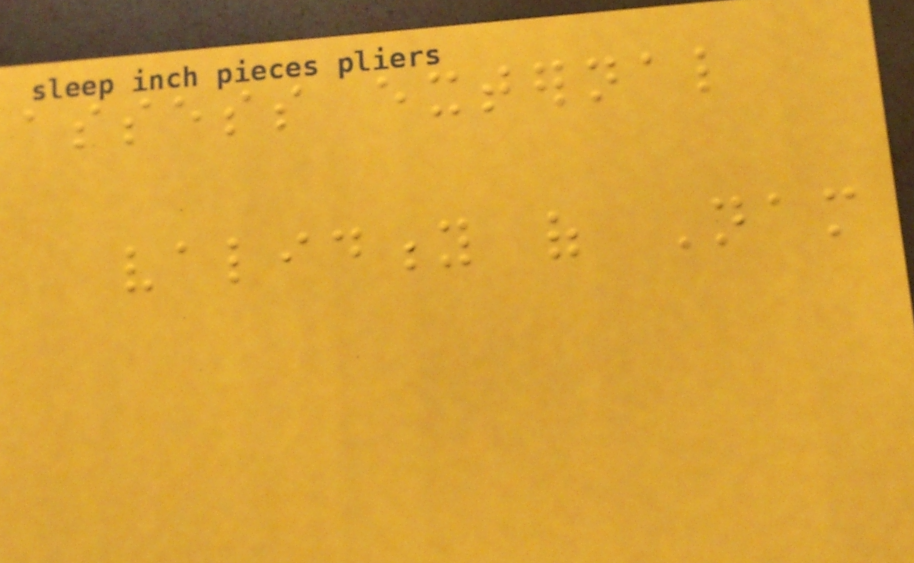assess external
validity of Nam
